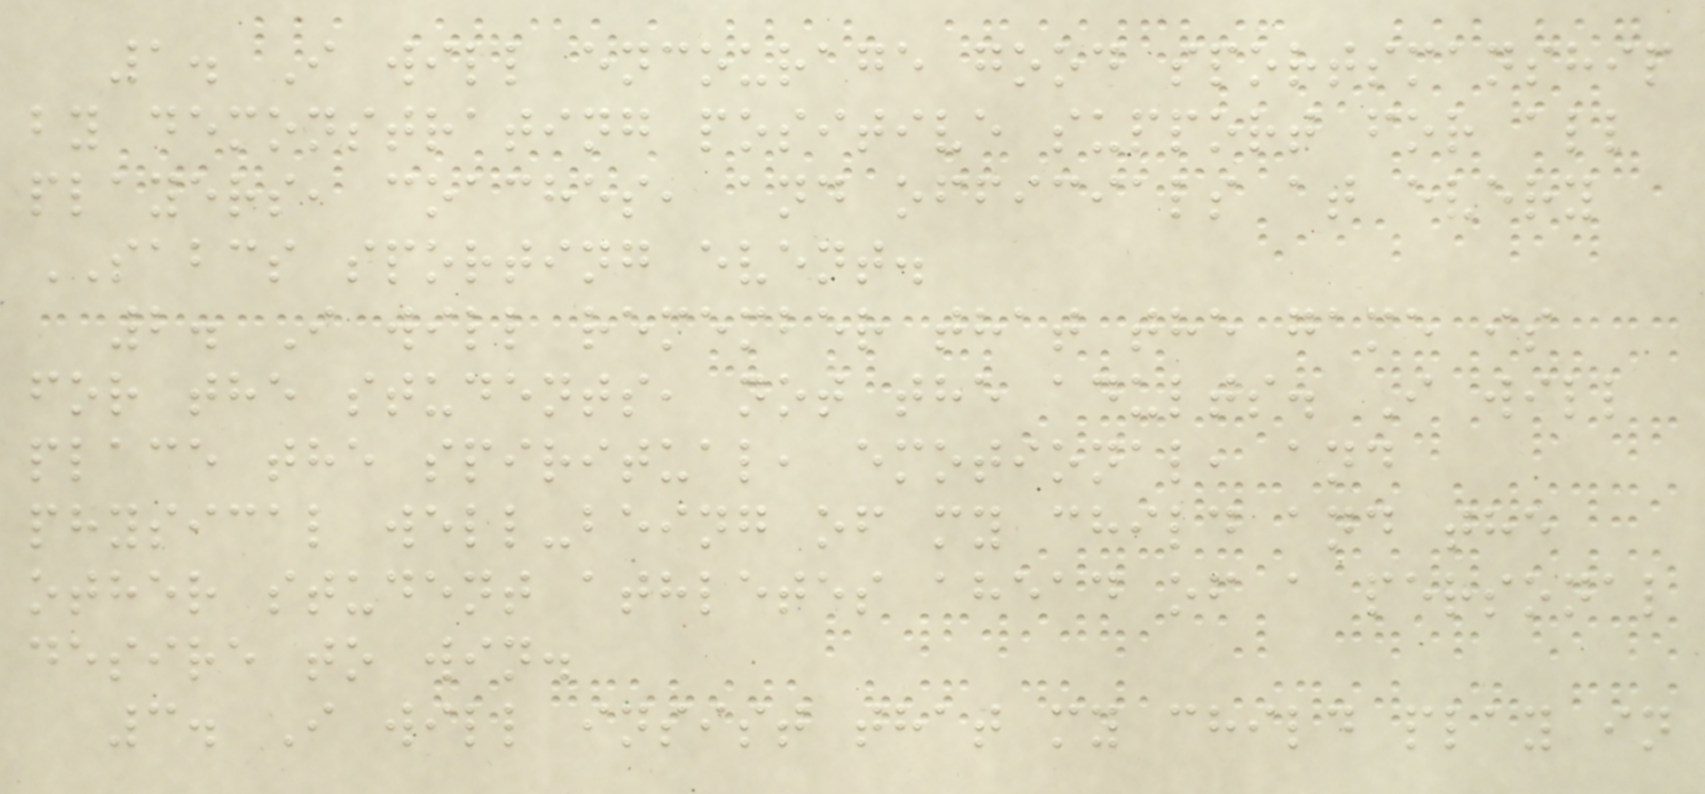1. I will encourage good sportsmanship
by demonstrating positive support for all
players, coaches, and officials at every
SABCS sporting event.
2. I will remember that the game is
for the students, not the adults. I will
place the spiritual, emotional, and
physical well-being of my child and the
other student athletes ahead of a personal
desire to win.
3. I will insist that my child play in
